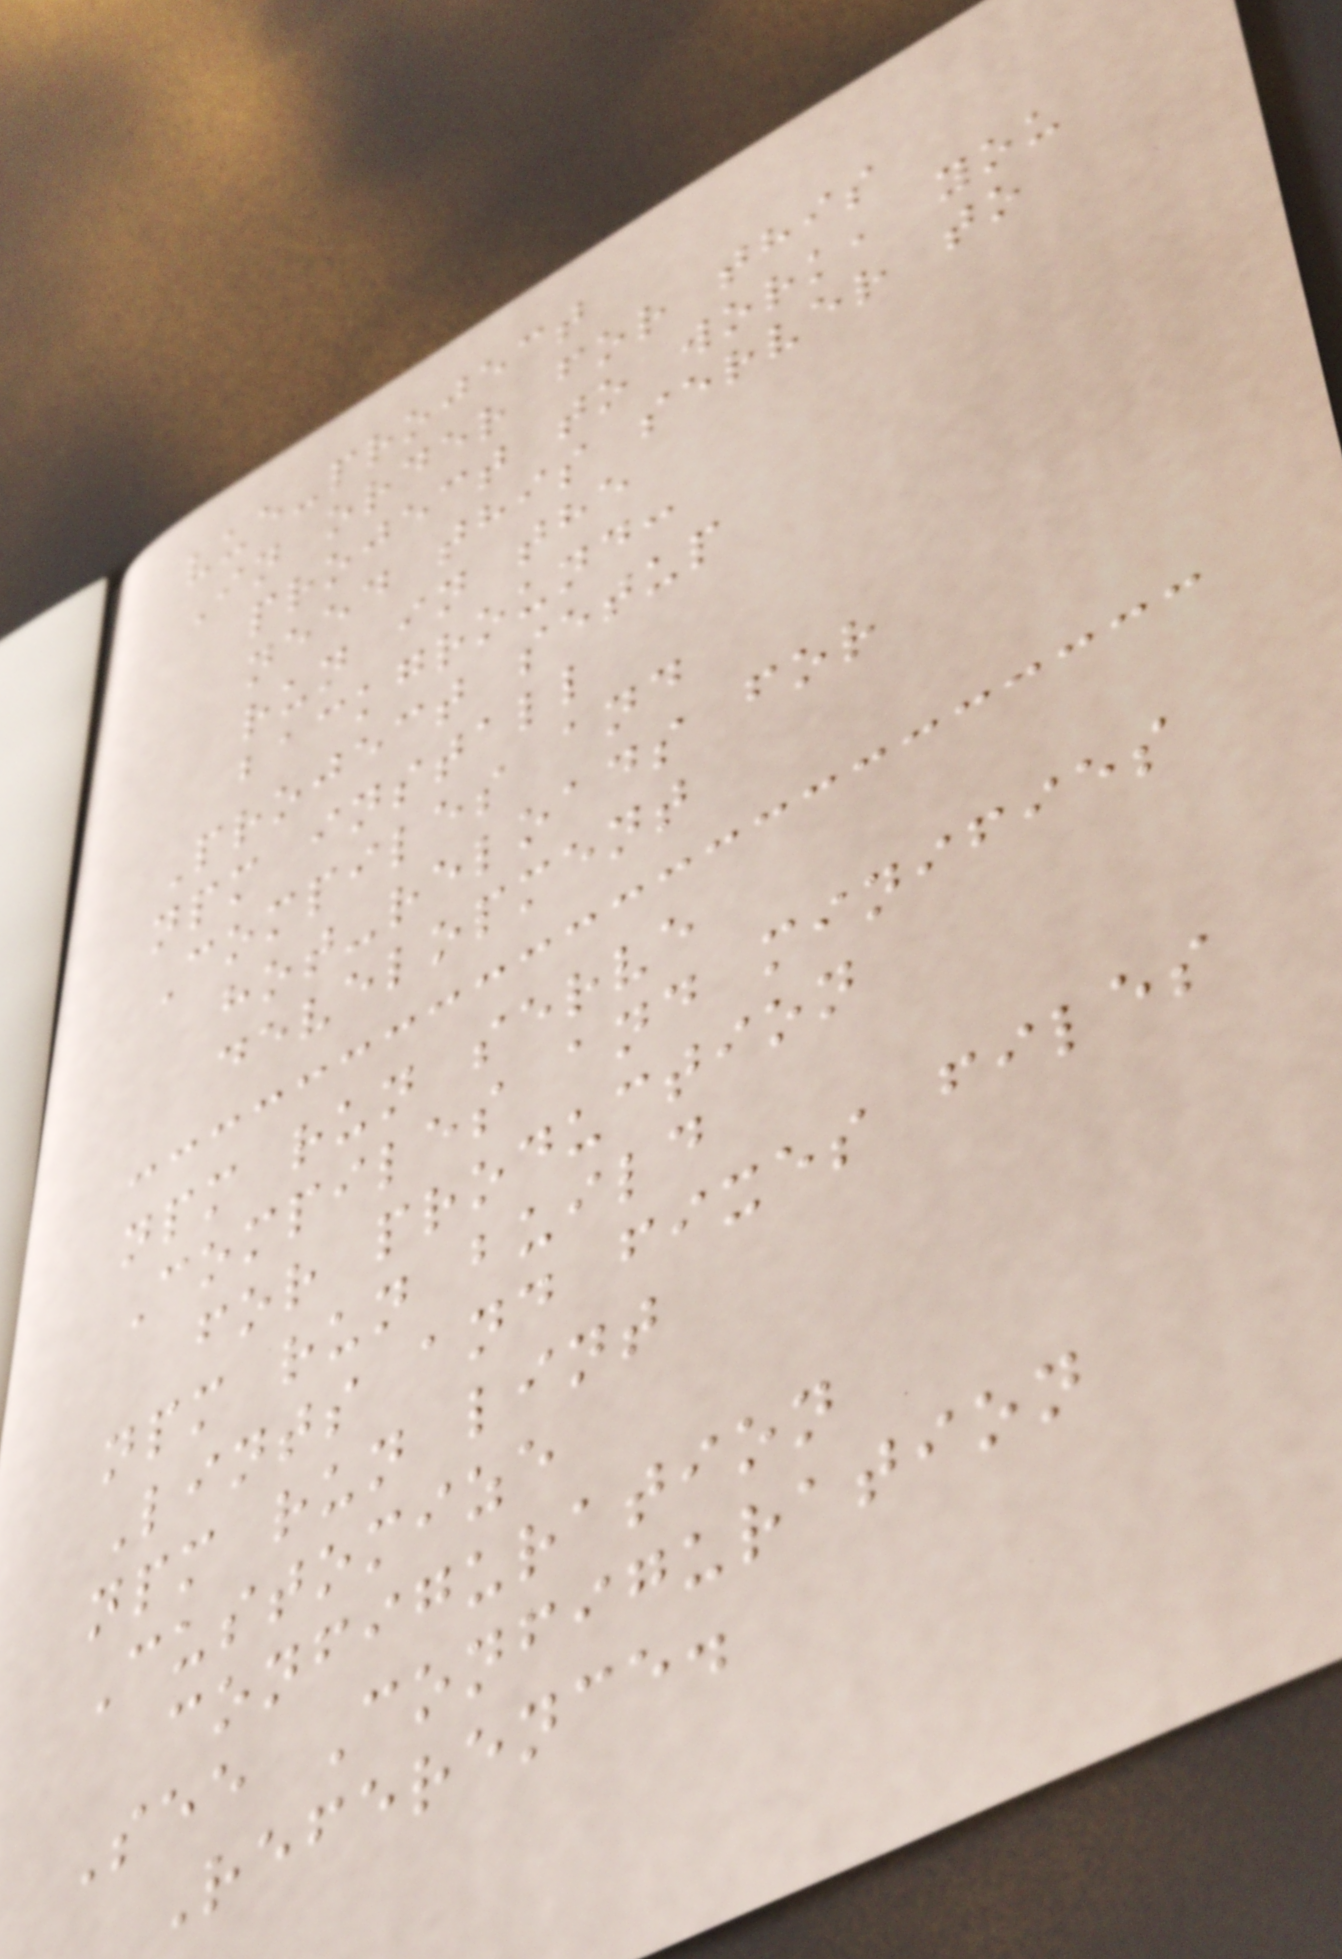vue-project
In order for this
project to work, you
need this server to
run in the
background:
Project setup
npm install
Compiles and
hot-reloads for
development
npm run serve
Compiles and minifies
for production
npm run build
Lints and fixes files
npm run lint
Customize
configuration
See Configuration
Reference.
